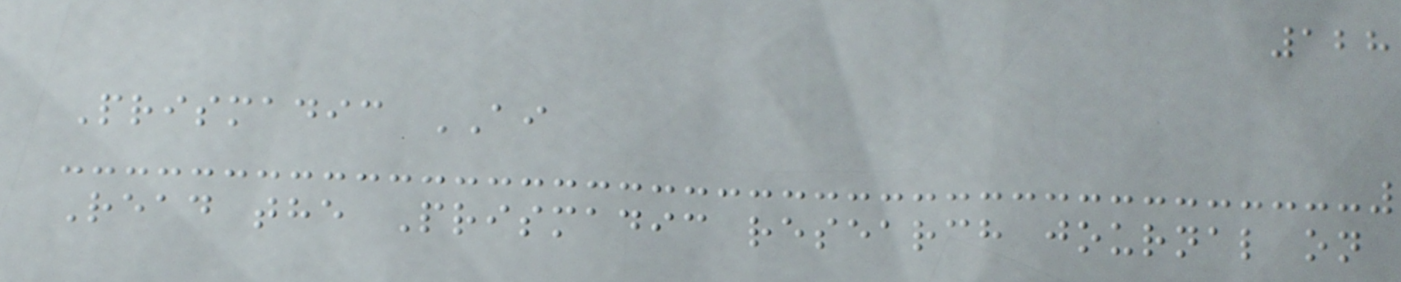128
Prismadic AI
Read the Prismadic research journal on
